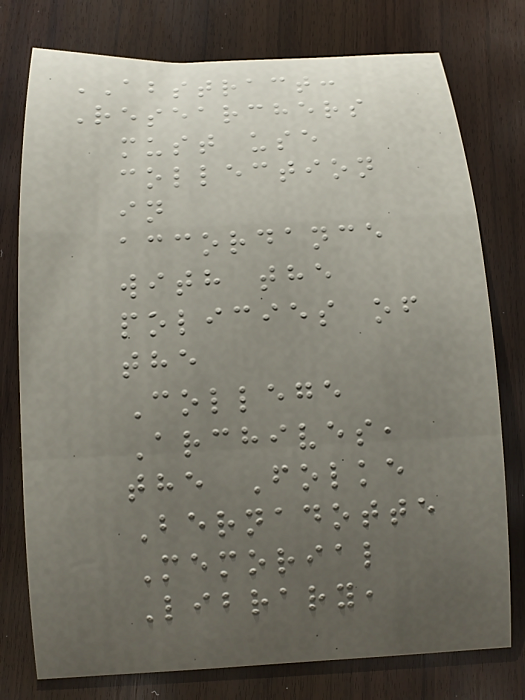ABSTRACT:
Researchers
must use
collection
in
accordance
with the
policies of
the
College
Archives,
the Folke
Bernadotte
Memorial
Library,
